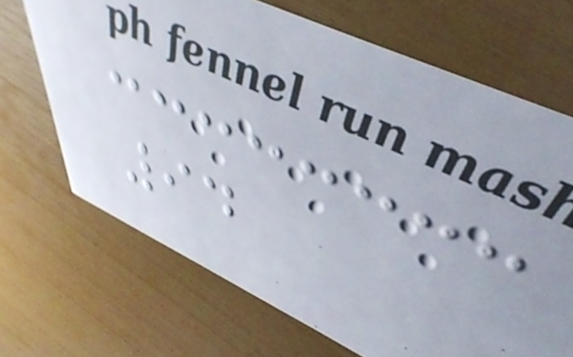94
